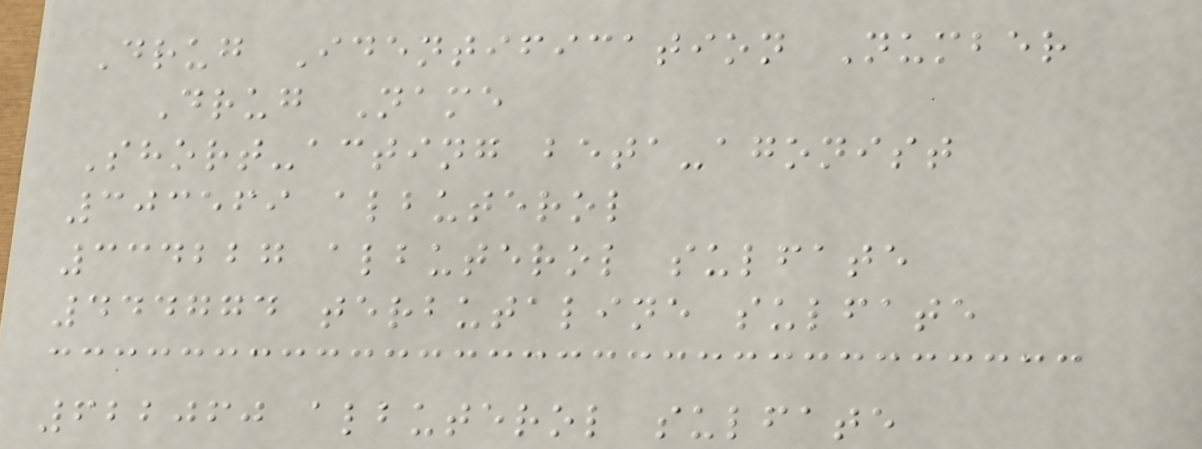Drug Identification Number
Drug Name
Short-acting beta-agonist
303569 albuterol
334227 albuterol sulfate
444774 terbutaline sulfate
622060 albuterol sulfate
